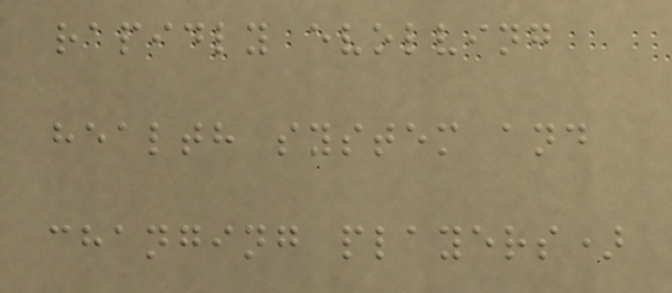rapidly evolving
health system and
changing players)
